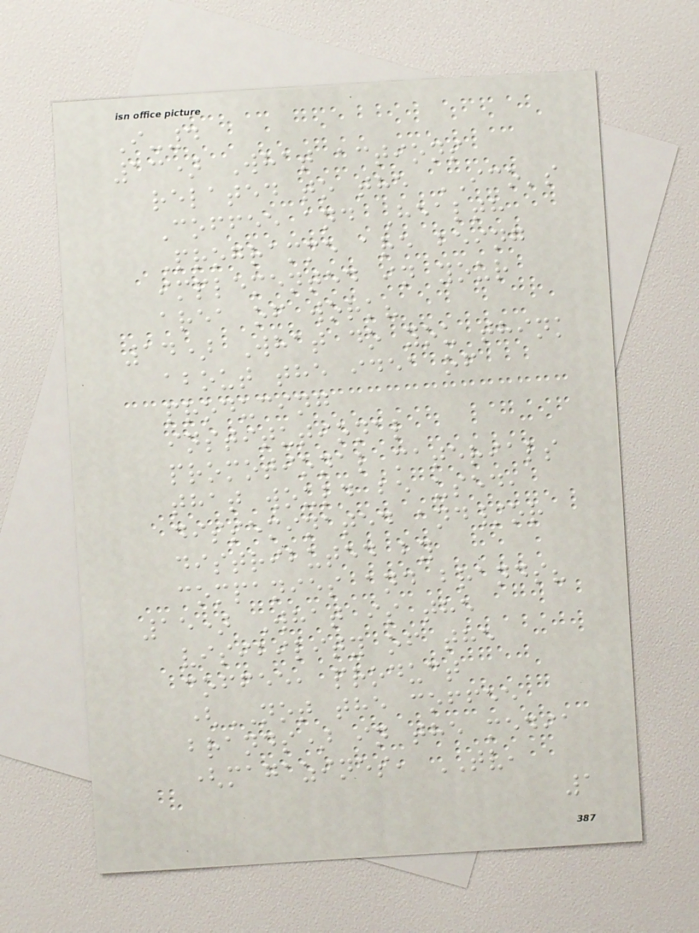I-4
13) What actions
related to the ICO's
Coffee and Health
Programme are being
implemented in your
area of work?
14) What do you think
about the idea of
producing
institutional
promotional materials
that would be used,
disseminated and/or
distributed by
companies and brands?
15) What is the
visibility of the
coffee, product
(NOT the coffee
brands) in the media
(magazines, TV,
1
